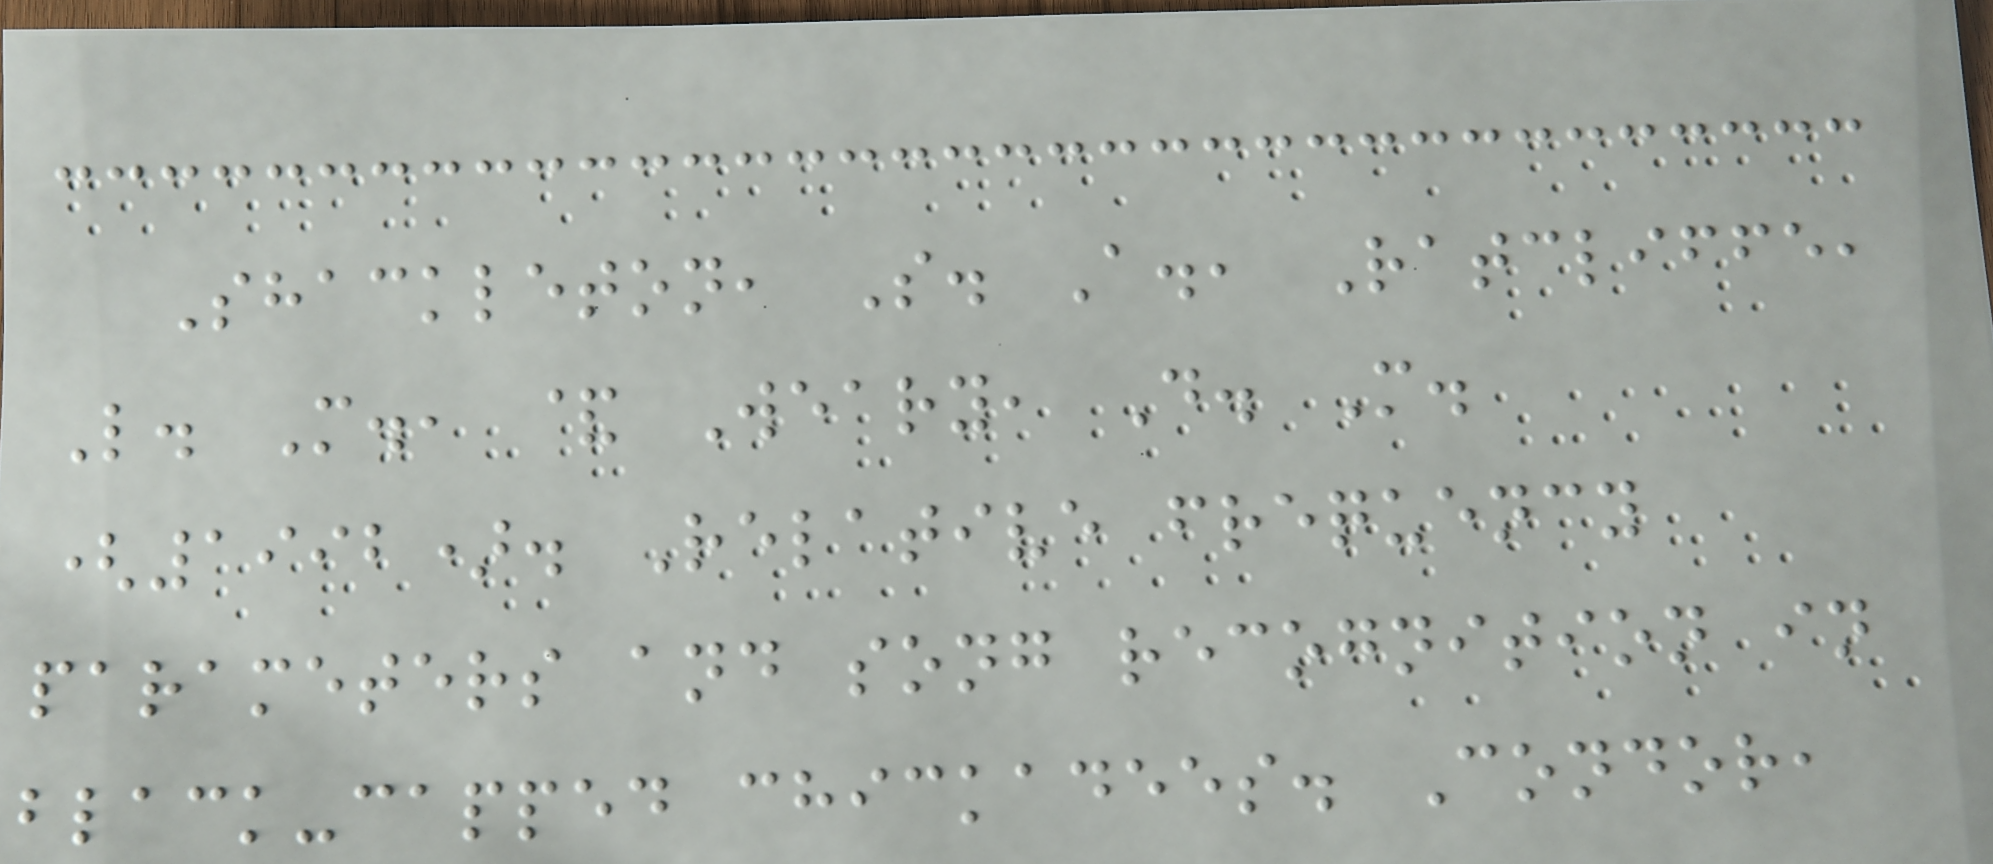Shackleton, S. A., Ratcliffe,
L. M., & Weary, D. M.
(1992). Relative frequency
parameters and song recognition in
black-capped chickadees. Condor,
